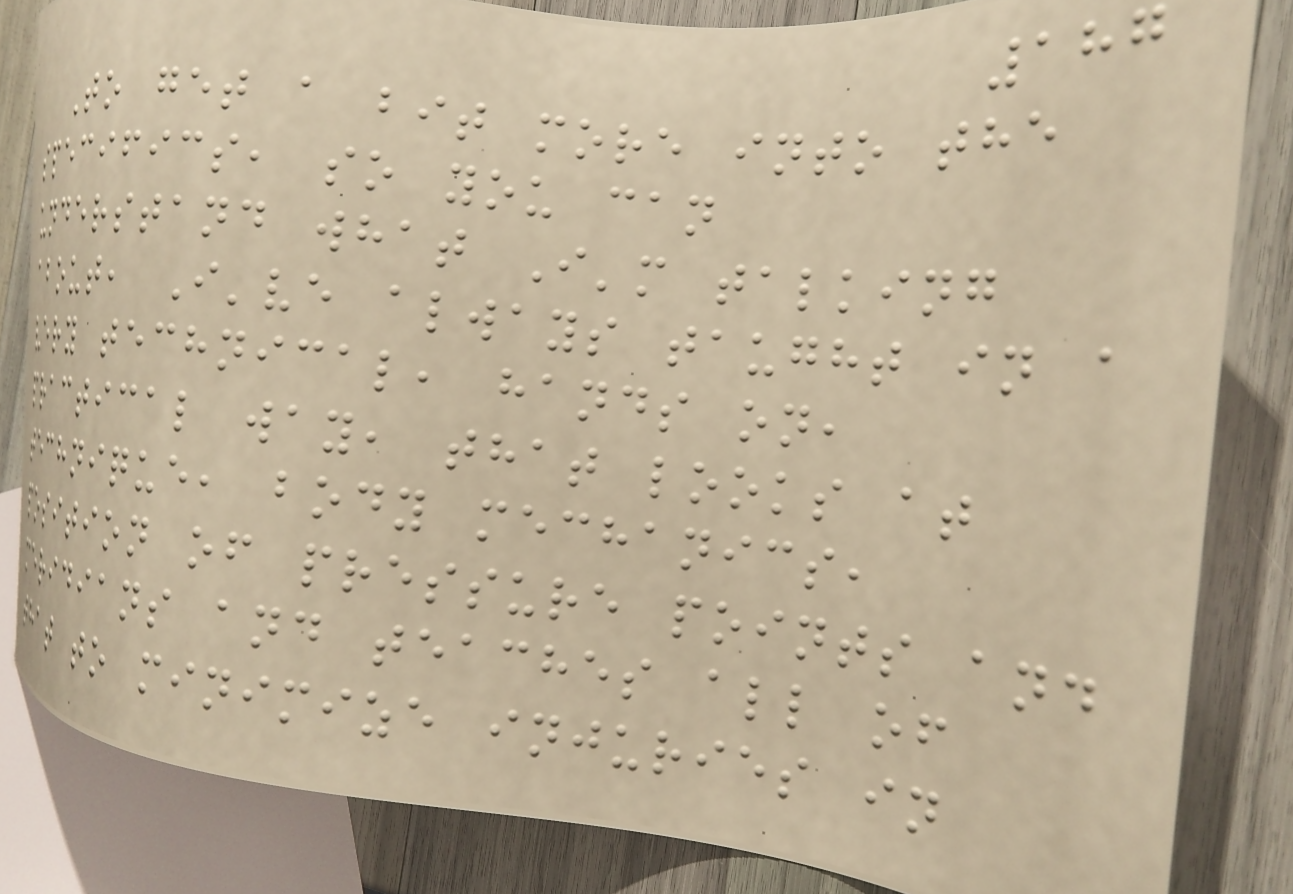187
To get a bit more into the
specifics, so you can
understand what I'm talking
about, I've always taught in a
very technical, hands on,
practical way, that looks at
technique, body mechanics,
position of pressure points and
meridians and teaches all of
that to minimize injuries in
